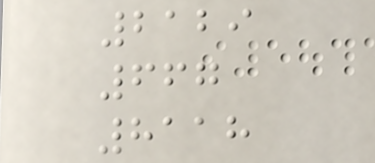2129
667
8118
